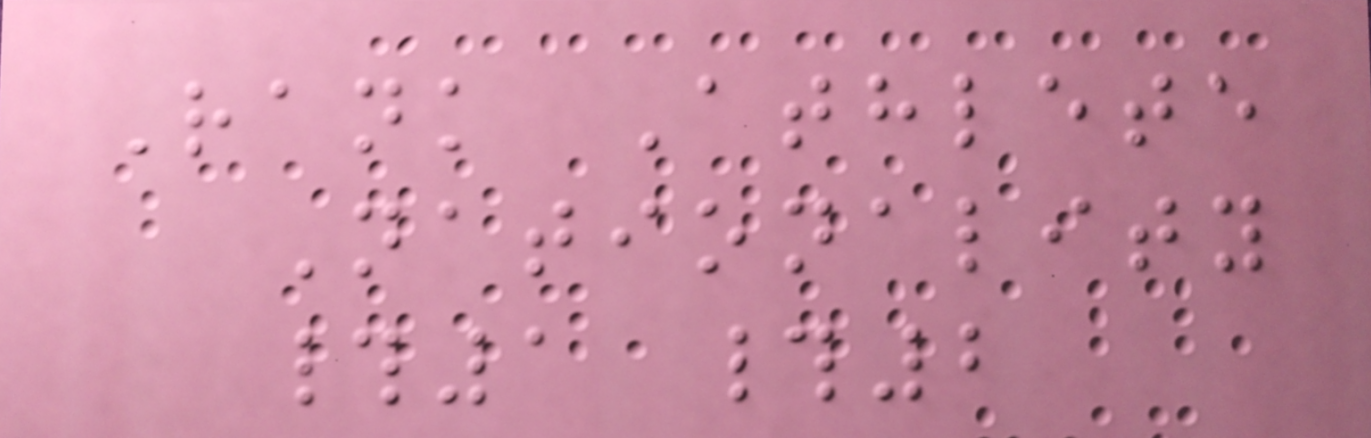Rank Athlete
Nationality
#1 #2
